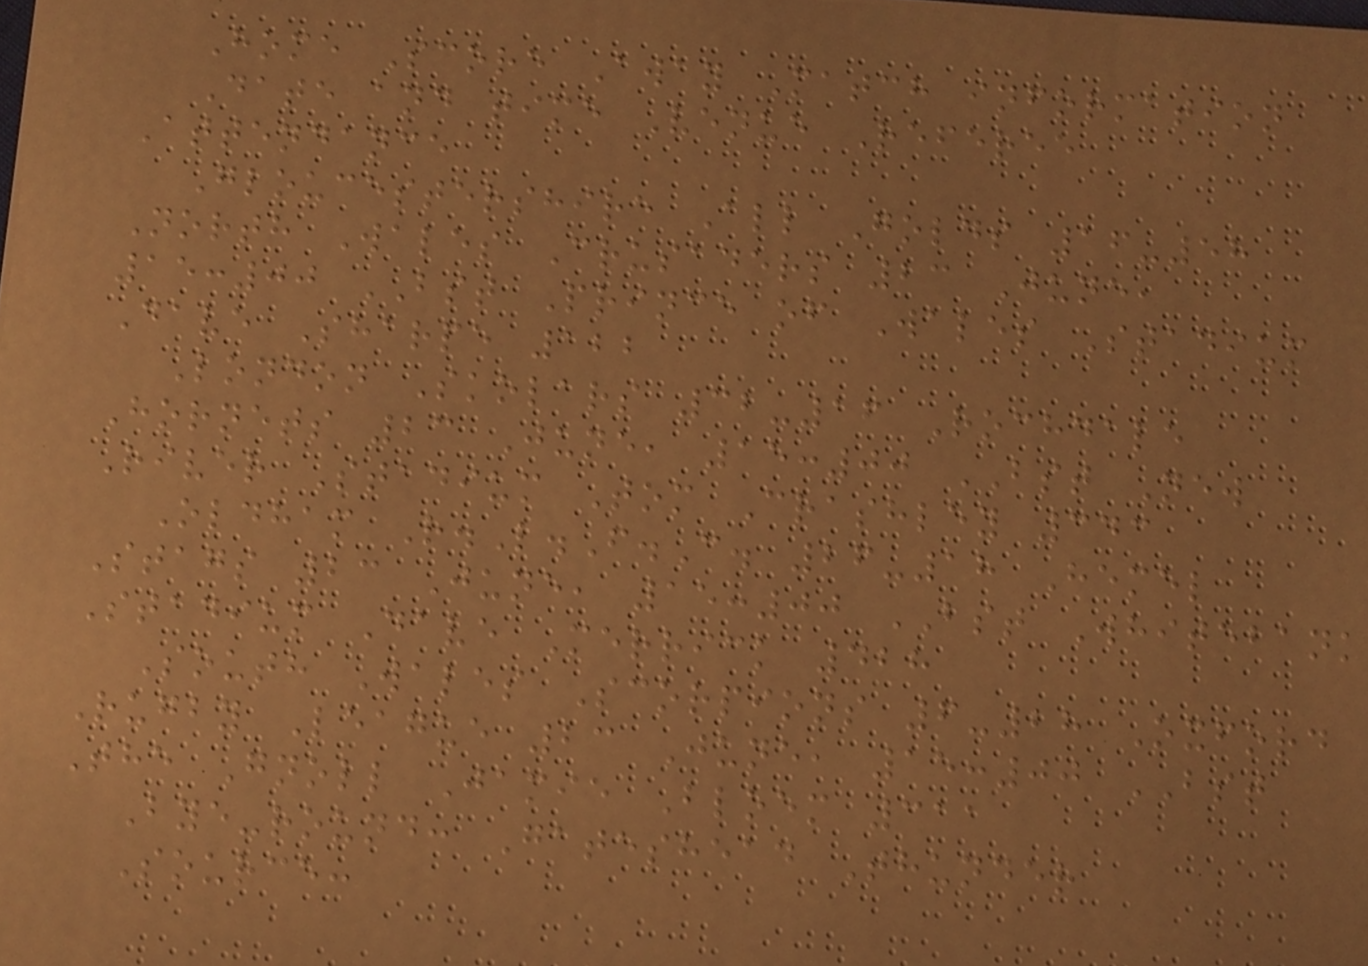Home Score Away Match information
Date and time Venue Referee
Attendance
Gloucestershire All Golds 16-58
North Wales Crusaders 23 June,
15:00 BST Prince of Wales Stadium
Dave Sharpe 122
London Skolars 32-16 Rochdale
Hornets 23 June, 15:00 BST New
River Stadium Tom Crashley 343
Oldham R.L.F.C. 26-18 Hemel
Stags 23 June, 15:00 BST Whitebank
Stadium Dave Merrick 428
South Wales Scorpions 6-28 Oxford
Rugby League 23 June, 15:00 BST
The Gnoll Jamie Bloem 311
Bye-round: Gateshead Thunder
Source:
